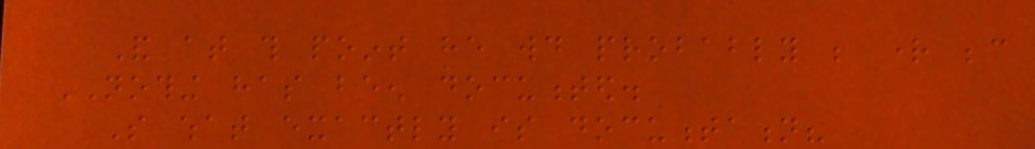And at this point he would probably be right because
NOTHING has been documented.
So what exactly is documentation?
